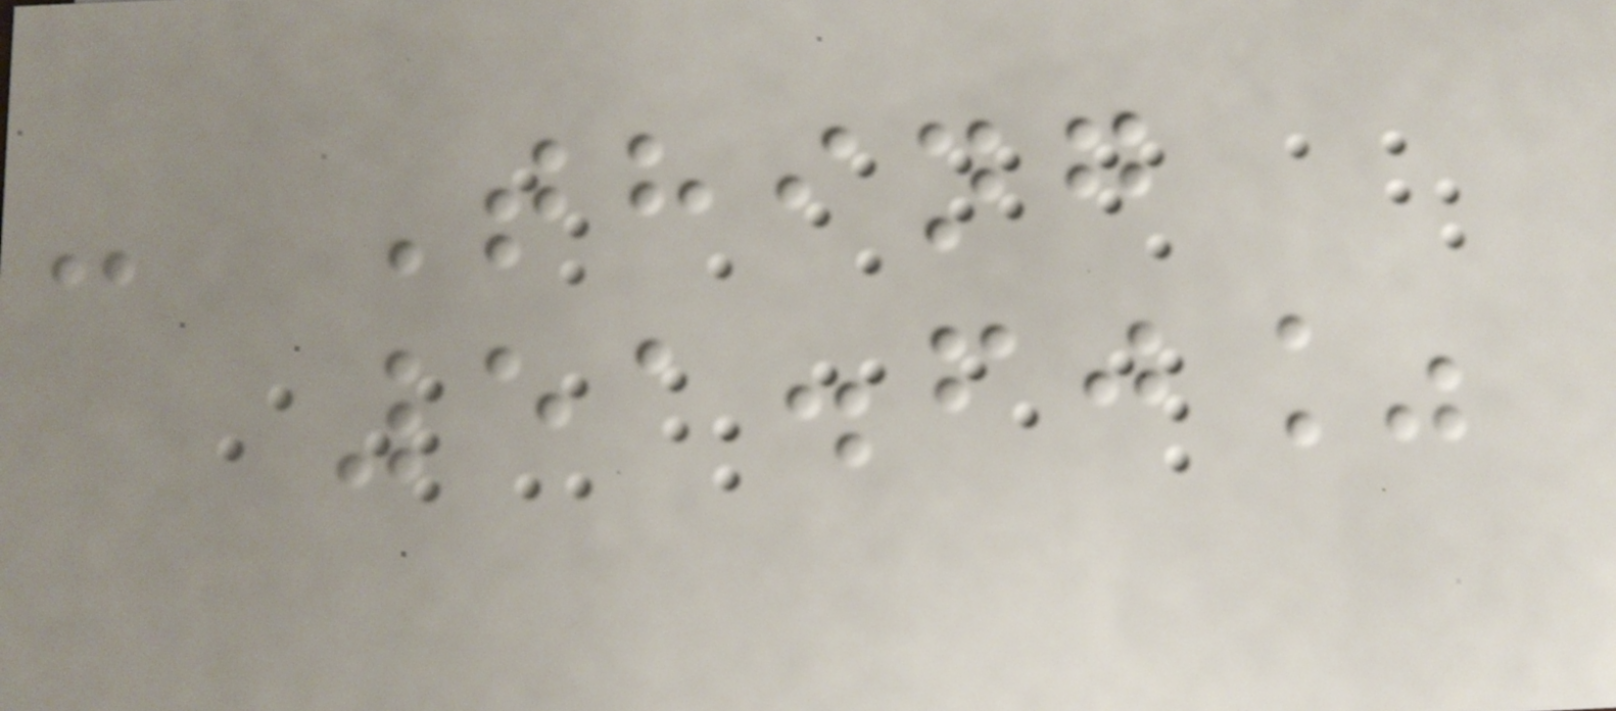- Thing
51.60%
